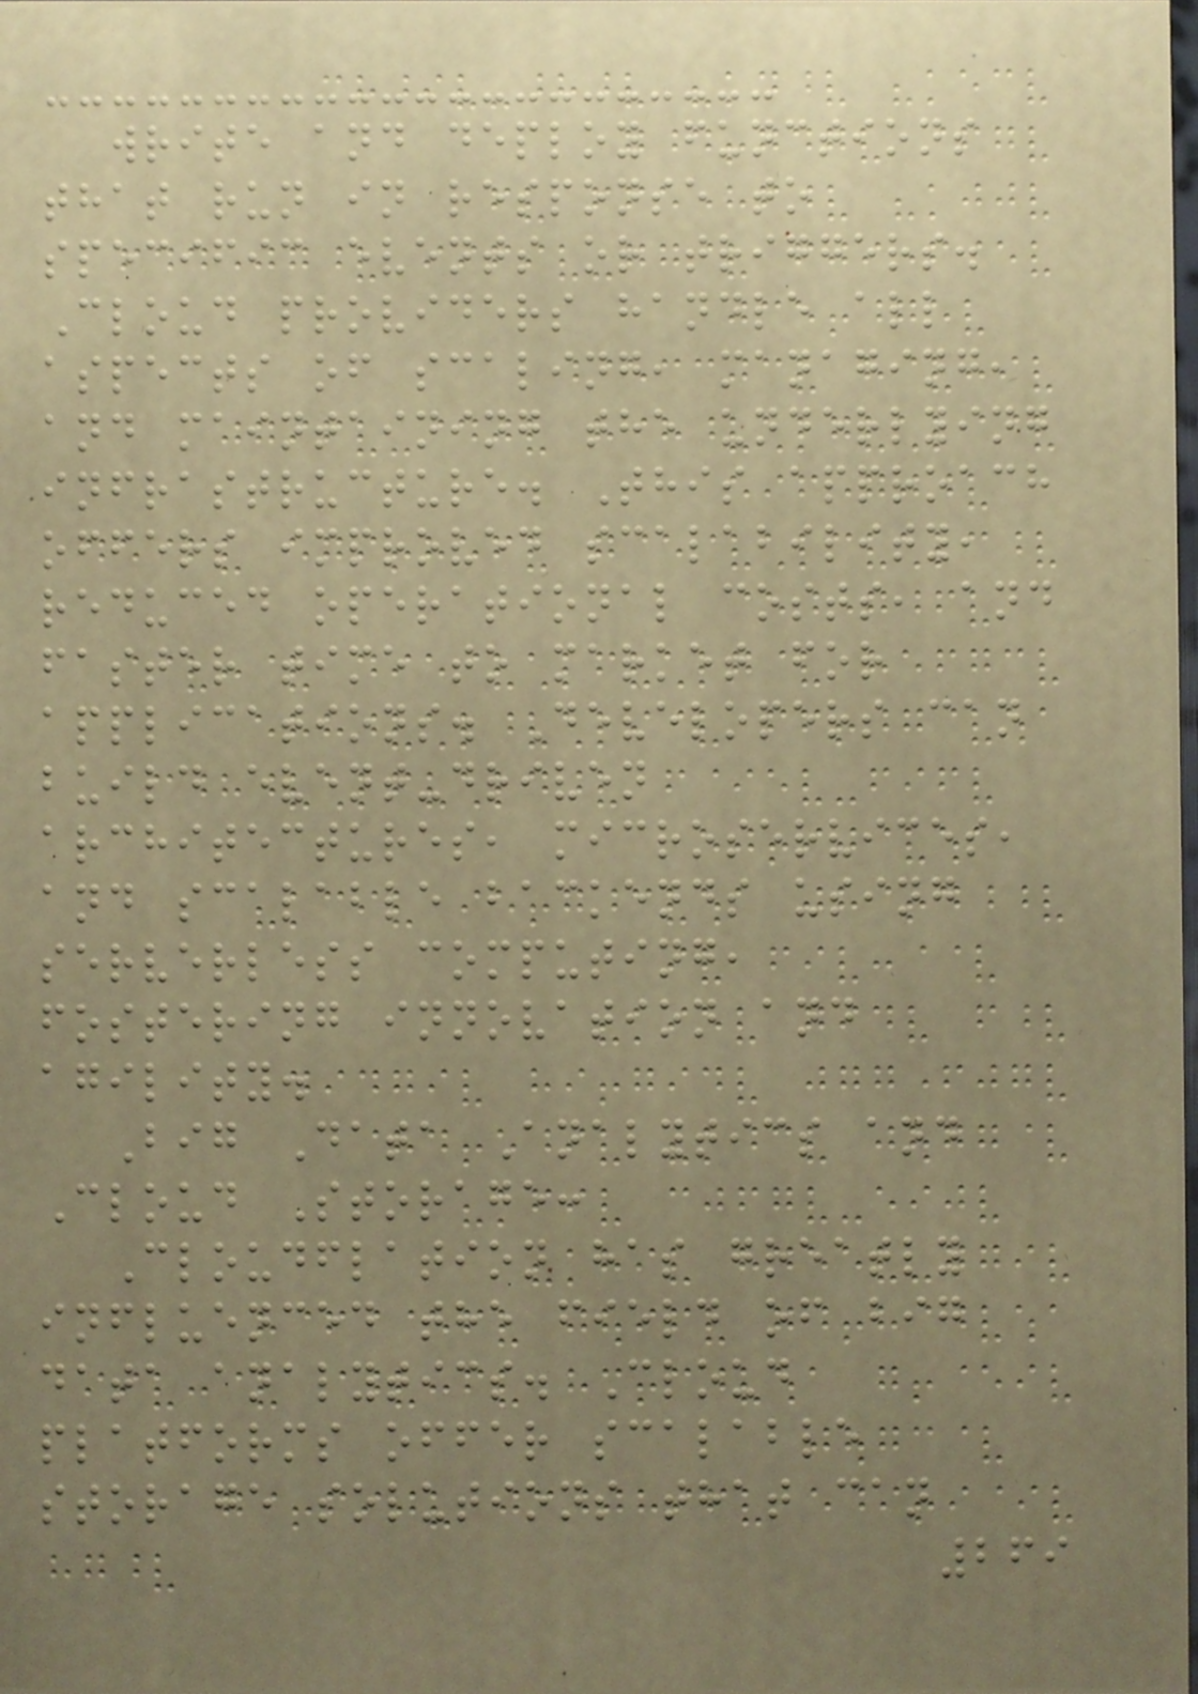write and deploy functions
that run in response to
specific events or triggers.
Cloud providers handle all
aspects of scaling, managing,
and maintaining the underlying
infrastructure. This approach
offers improved scalability,
reduced operational costs, and
faster time to market for
applications. Developers can
build event-driven
architectures, microservices,
and scalable backends using
serverless computing,
fostering innovation and
agility.
Big Data Analytics and
Cloud Storage:
Cloudflation has greatly
influenced the field of big
data analytics. Cloud
platforms offer scalable
storage solutions that can
269
